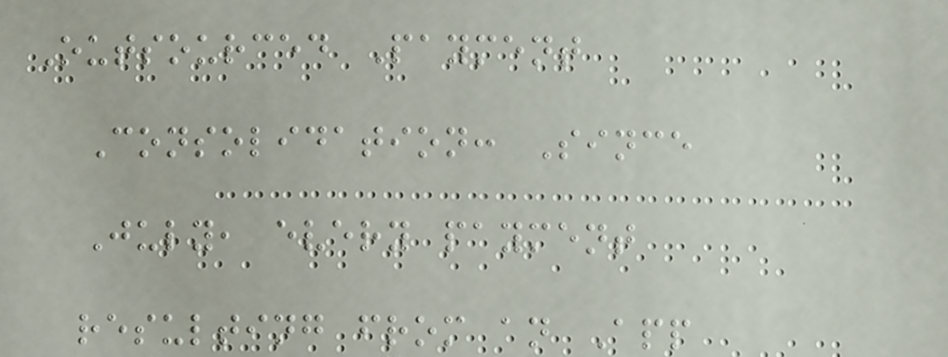Outsourced Payment
Consolidation: Since
July, every payment
resulting from an App
